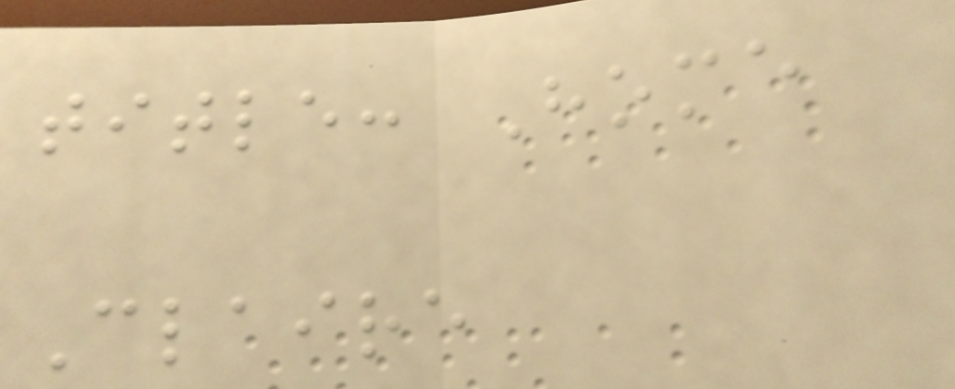title: Home
Claire
